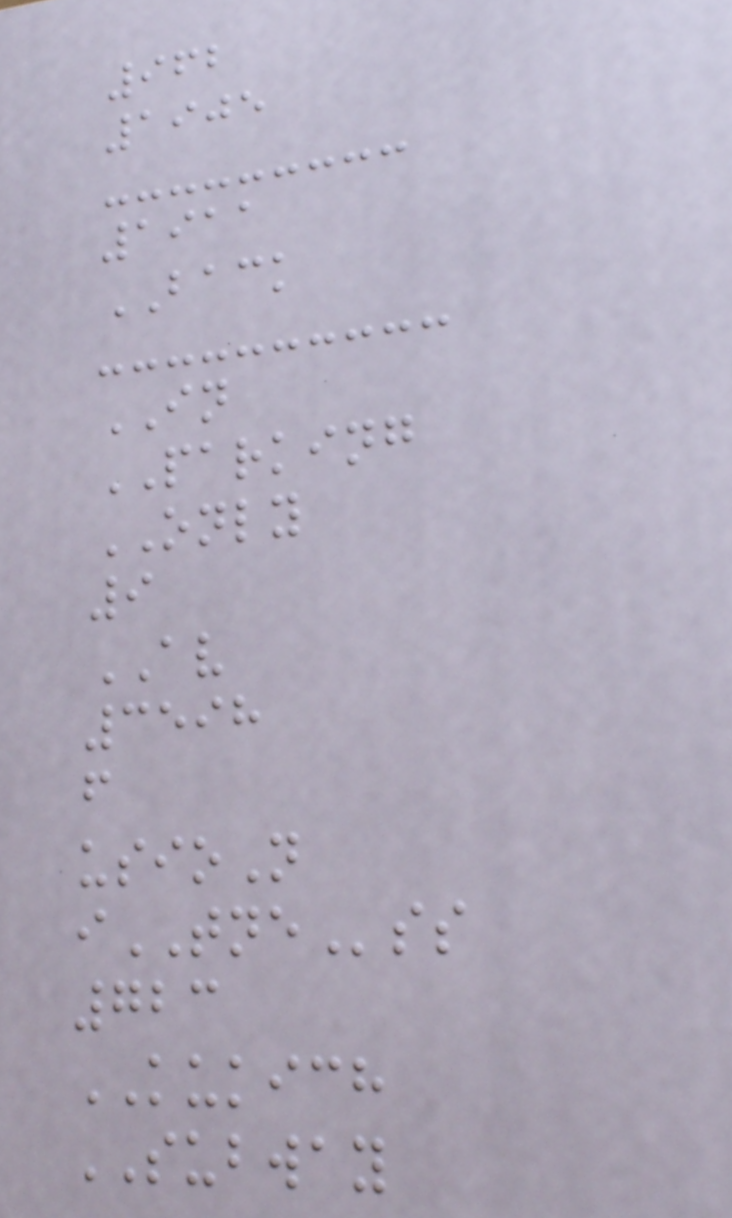962
1905
1911
BACK
IN
PARKING
ONLY
9
AV
3598
f
usioN
iTNEss
723
KUKICH
SUBWAY
